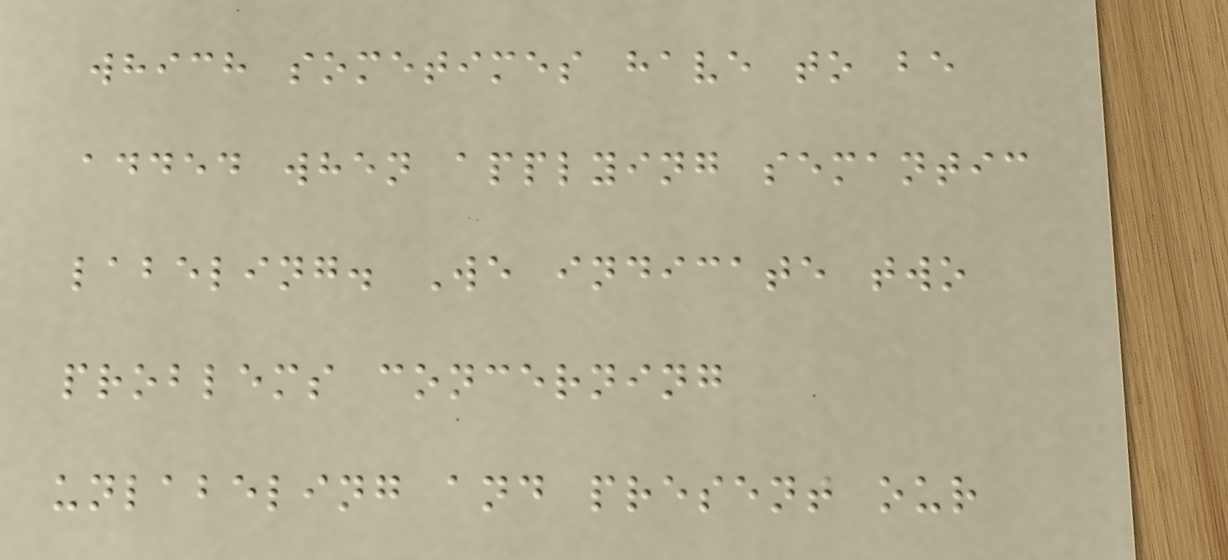which sometimes have to be
added when applying semantic
labeling. We indicate two
problems concerning
unlabeling and present our
